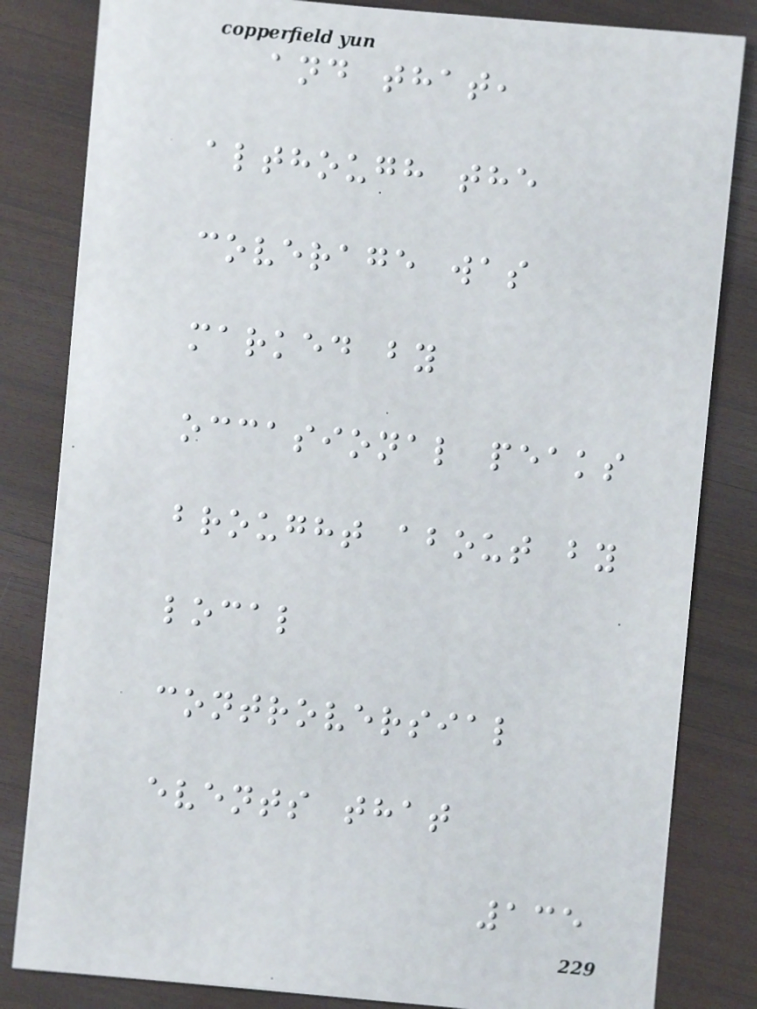and that,
although the
coverage was
marked by
occasional peaks
brought about by
local
controversial
events that
135
